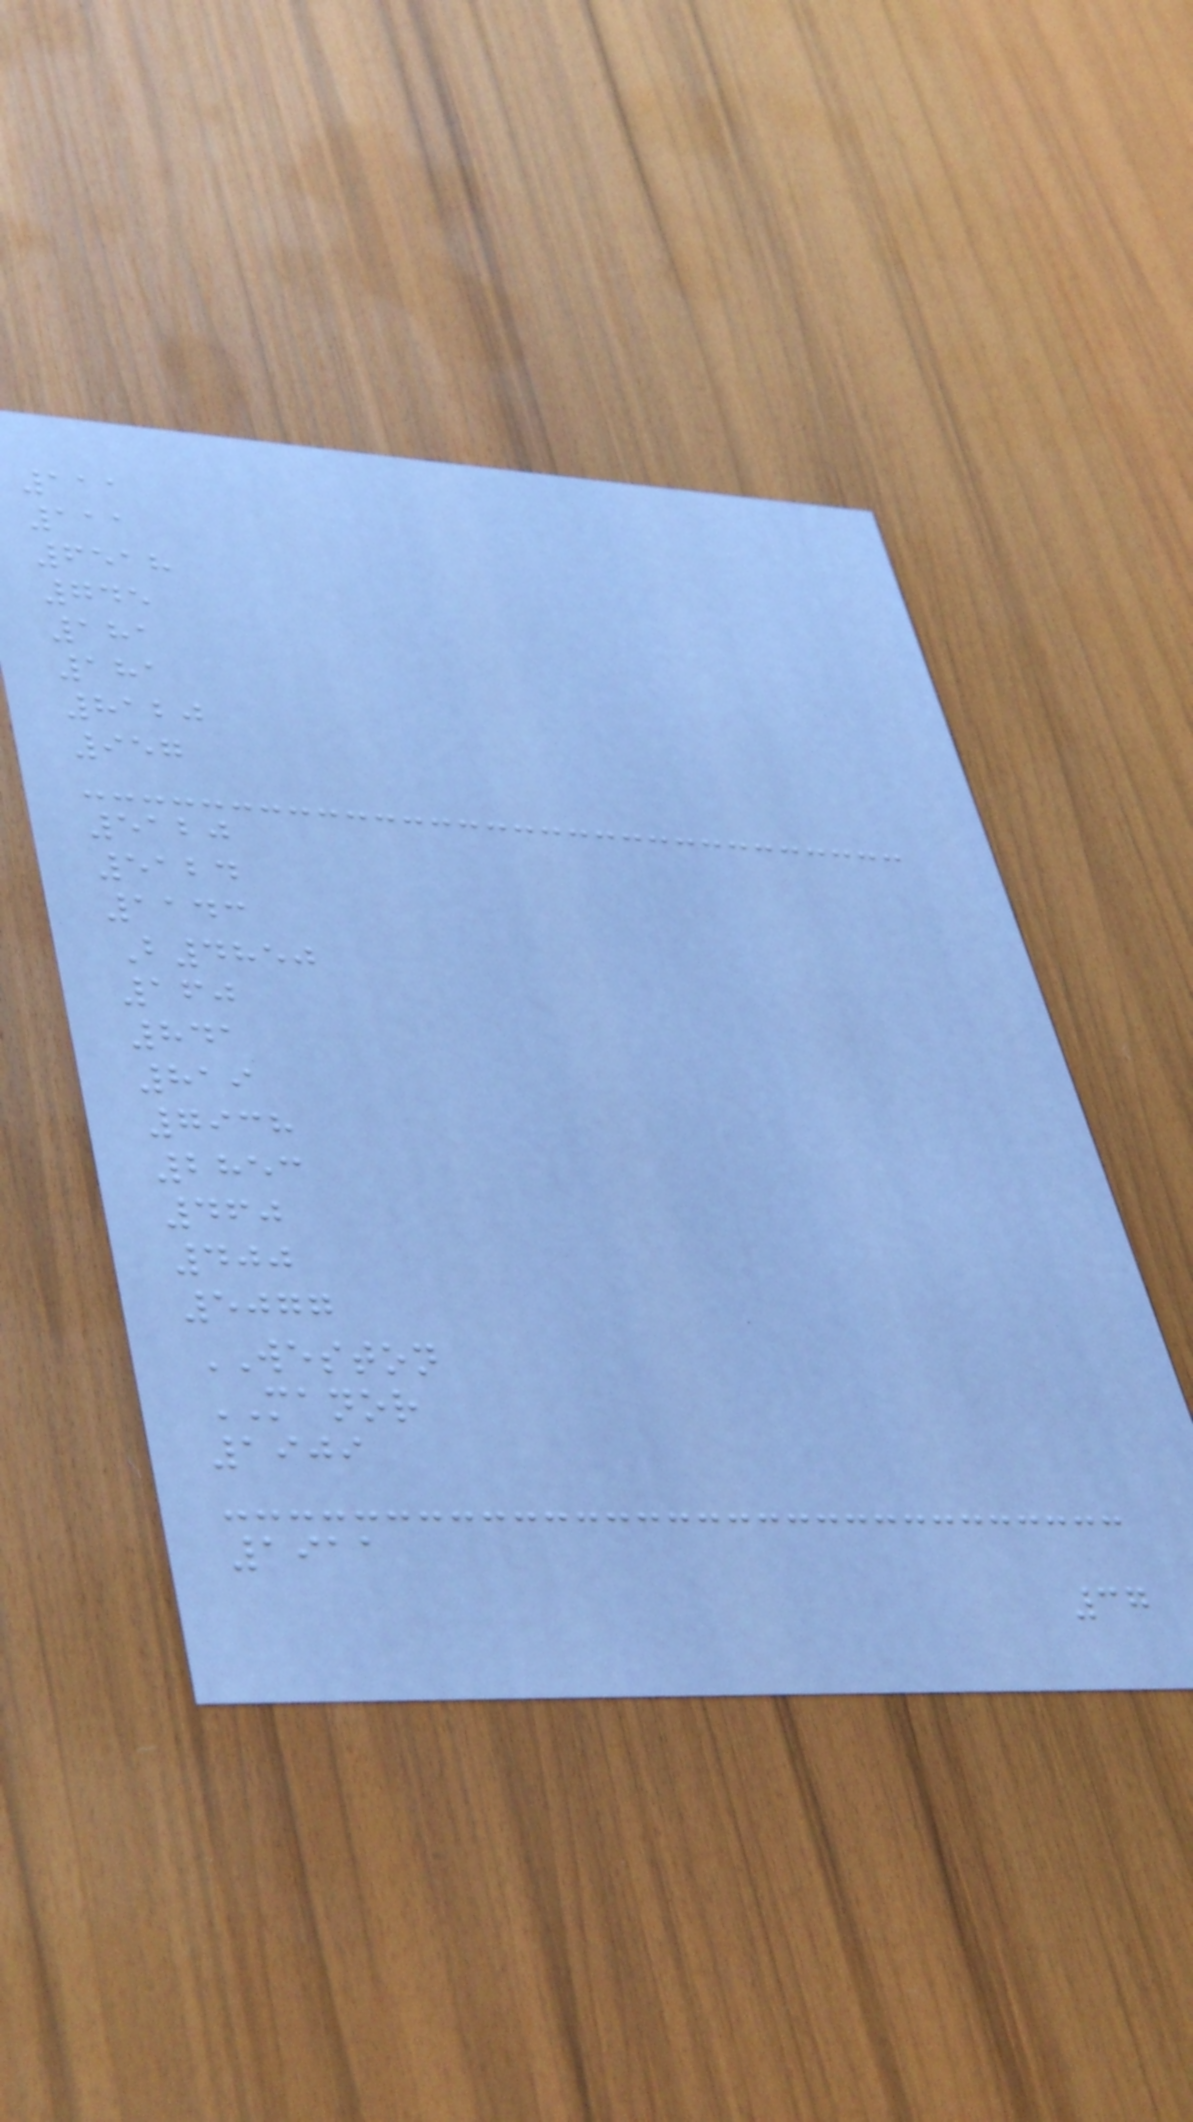111
111
6518
745
181
181
8120
957
5120
5124
1143
B4850
160
841
819
7938
2853
460
400
5077
WESTON
MANOR
1909
1911
37
